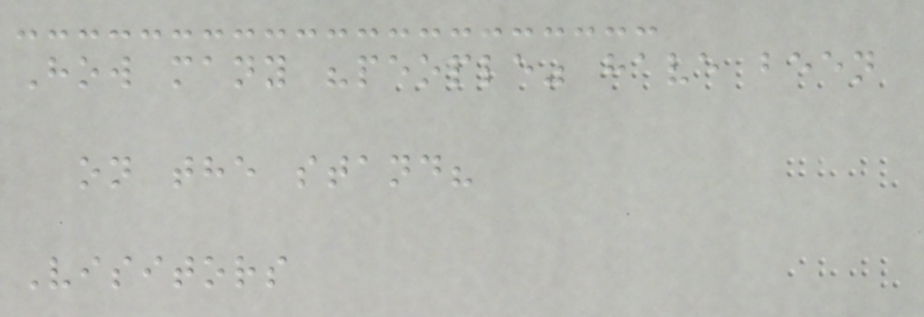How many "people" have been
on the stand?
Visitors
